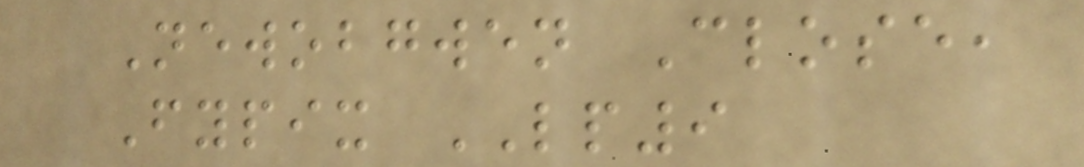Newobgwen Close,
Fypix LP9
